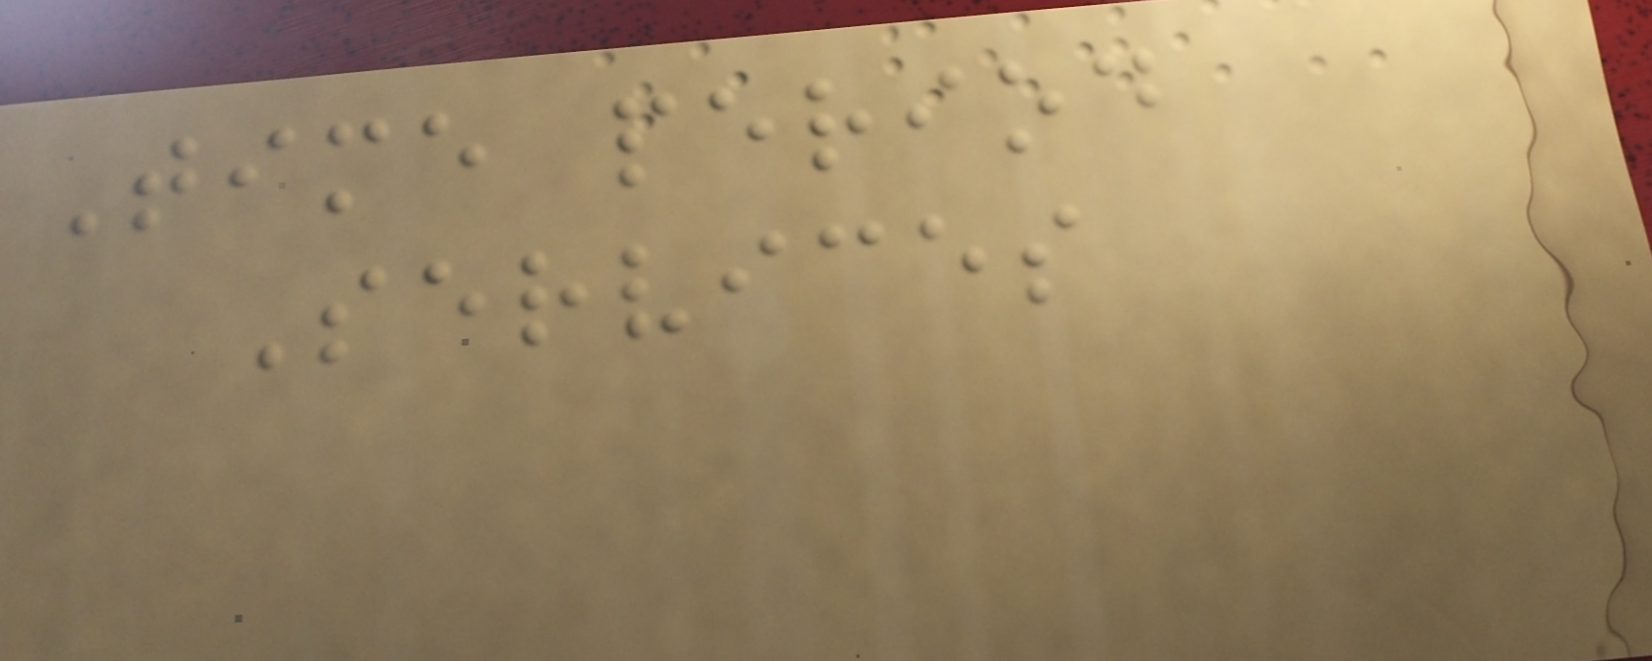Time period
Services
